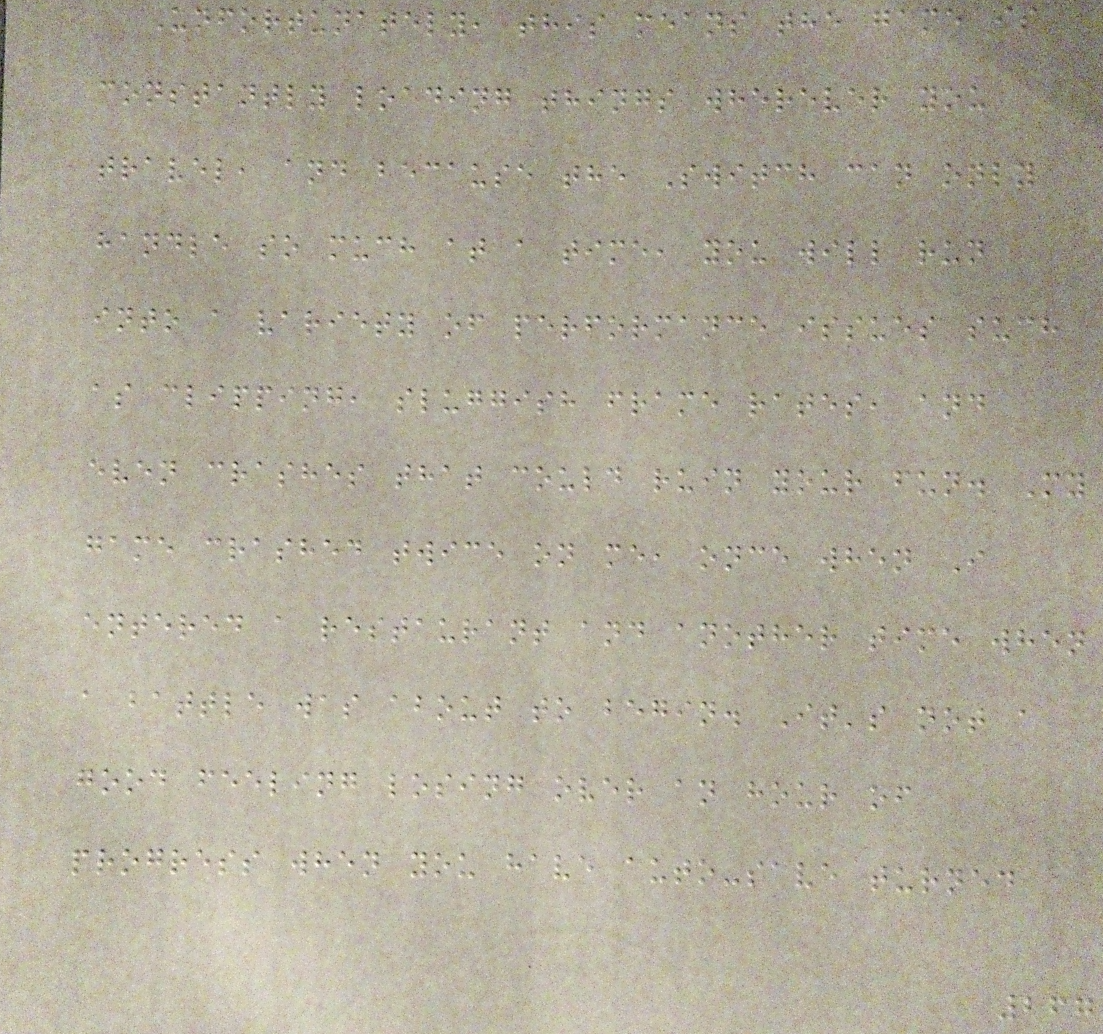Unfortunately, this means the game is
constantly loading things wherever you
travel, and because the Switch can only
handle so much at a time, you will run
into a variety of performance issues such
as clipping, sluggish frame rates, and
even crashes that could ruin your fun. My
game crashed twice on me, once when I
entered a restaurant and another time when
a battle was about to begin. It's not a
good feeling losing over an hour of
progress when you have auto-save turned
267
